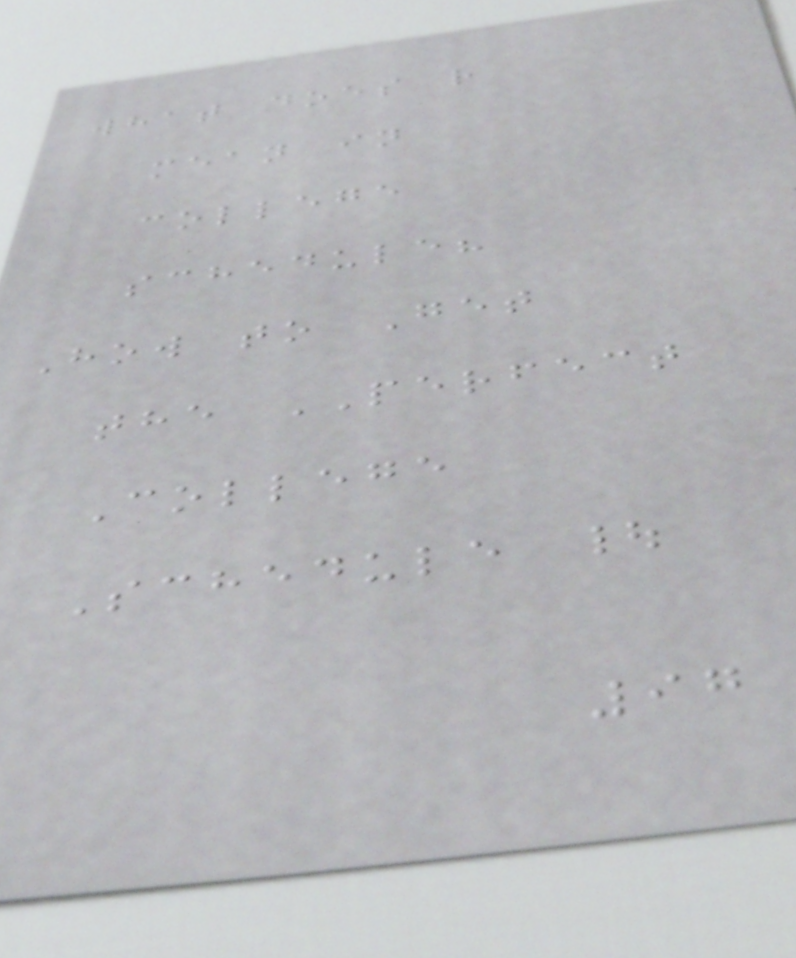what does r
mean in
college
schedule?
How to Get
the PERFECT
College
Schedule |
97
